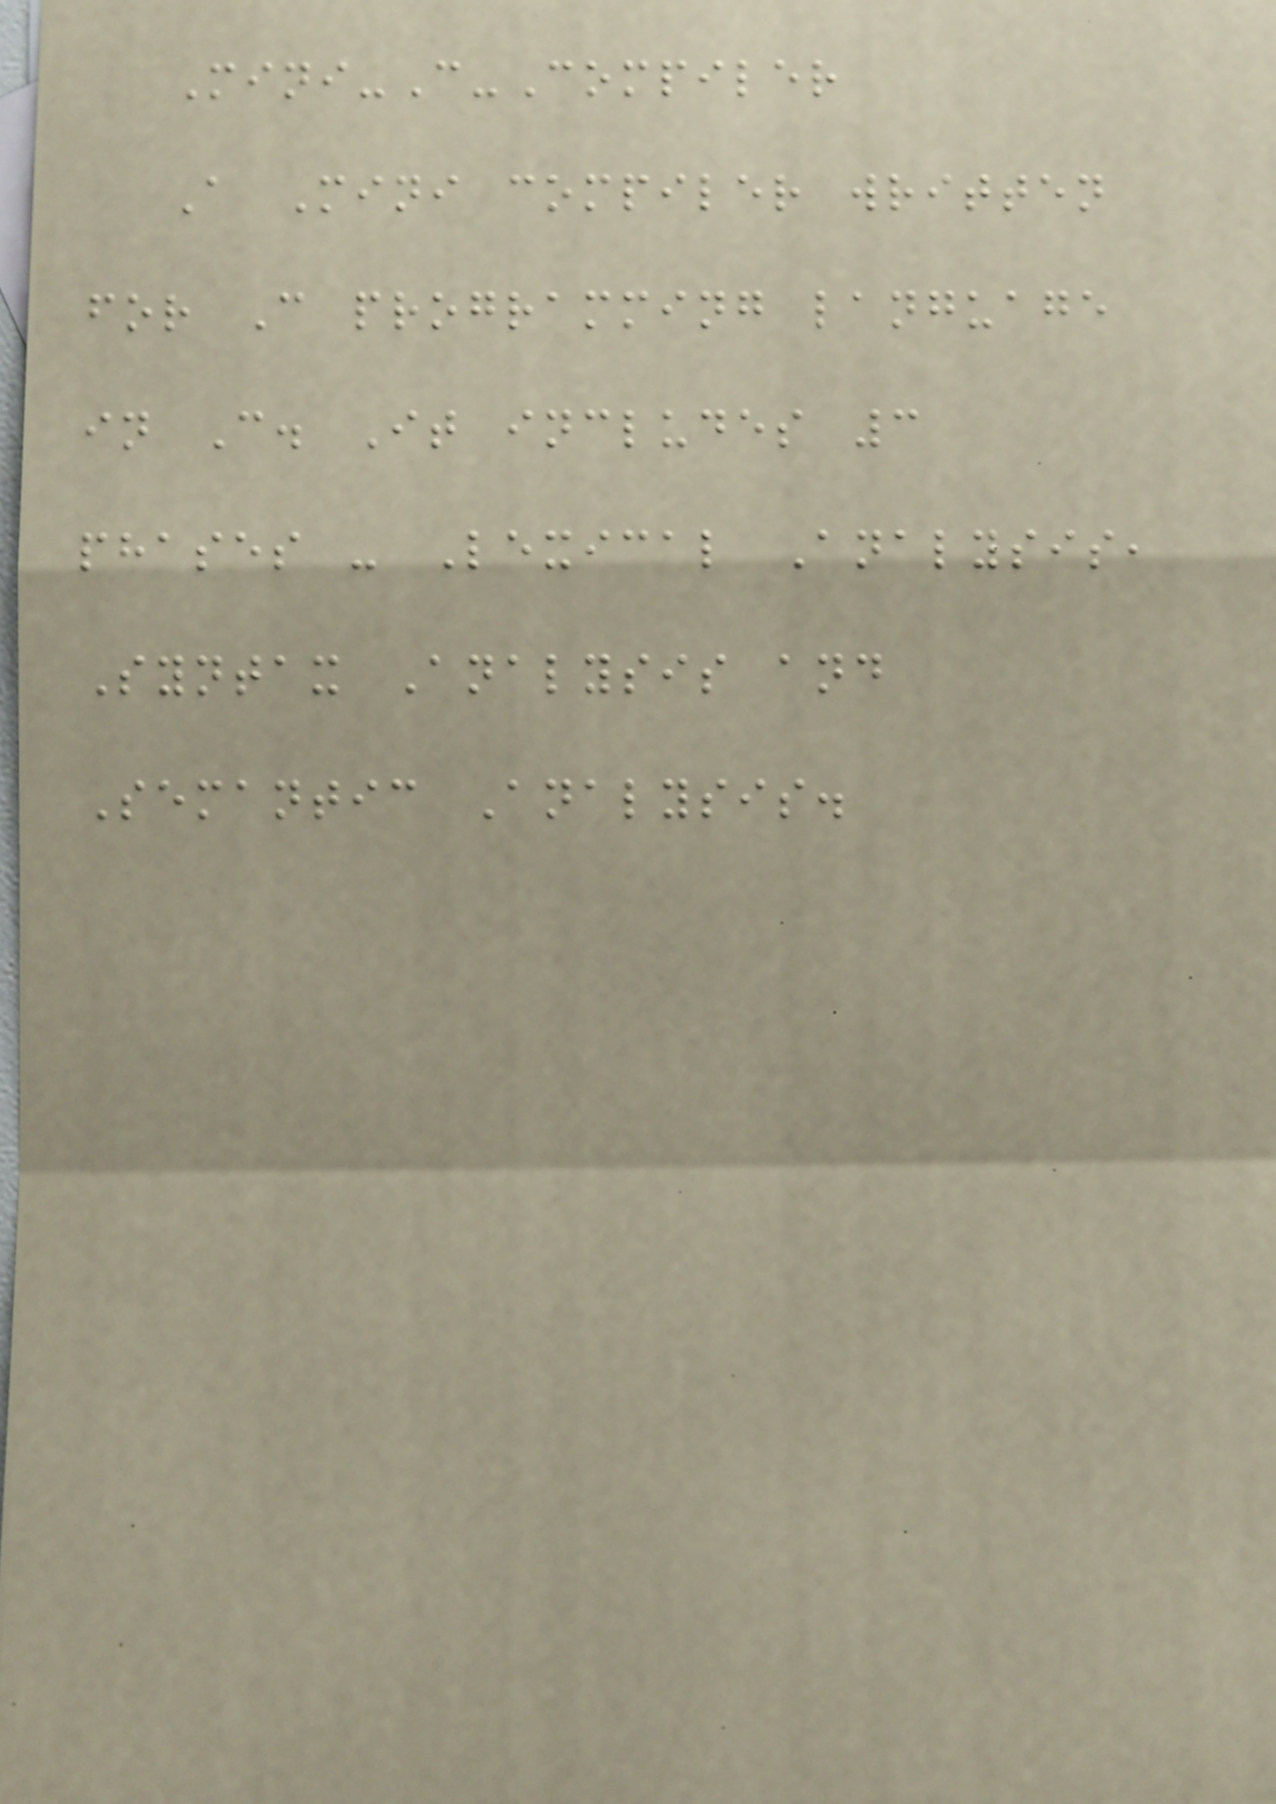Mini-C-Compiler
A Mini compiler written
for C programming language
in C. It includes 3
phases - Lexical Analysis,
Syntax Analysis and
Semantic Analysis.
